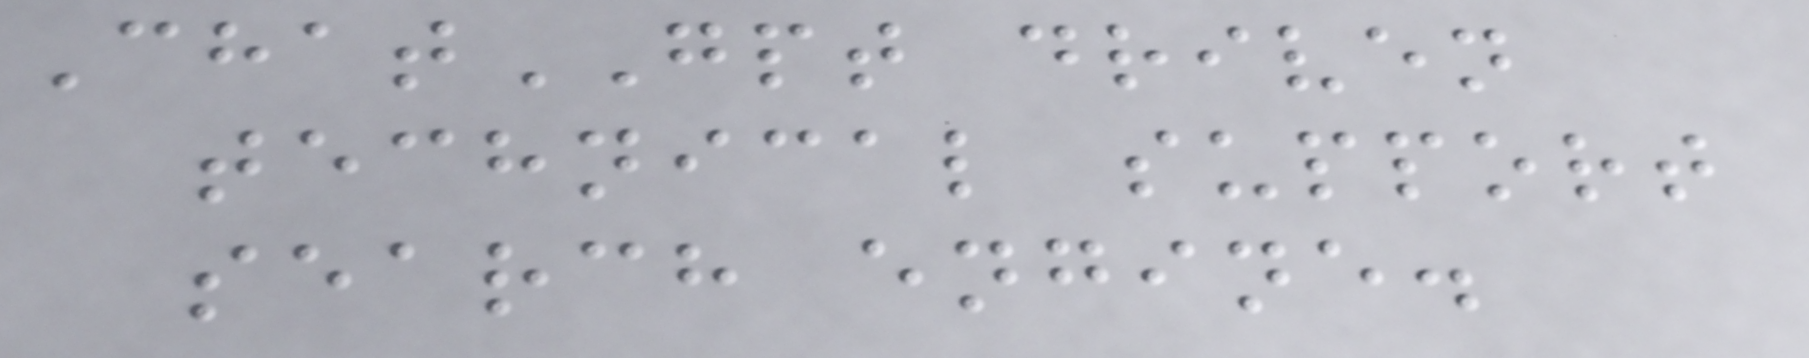ChatGPT driven
technical support
search engine.
